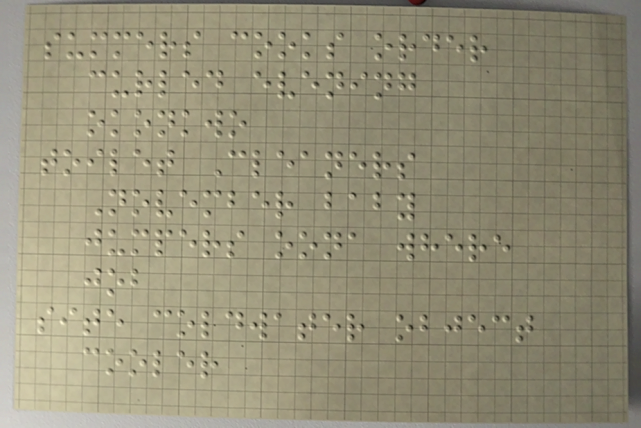summers cooks order
curled evening
okonkwo
toilet Cleaners
November baby
jumpers oona where
job
site coldwater object
cooler
